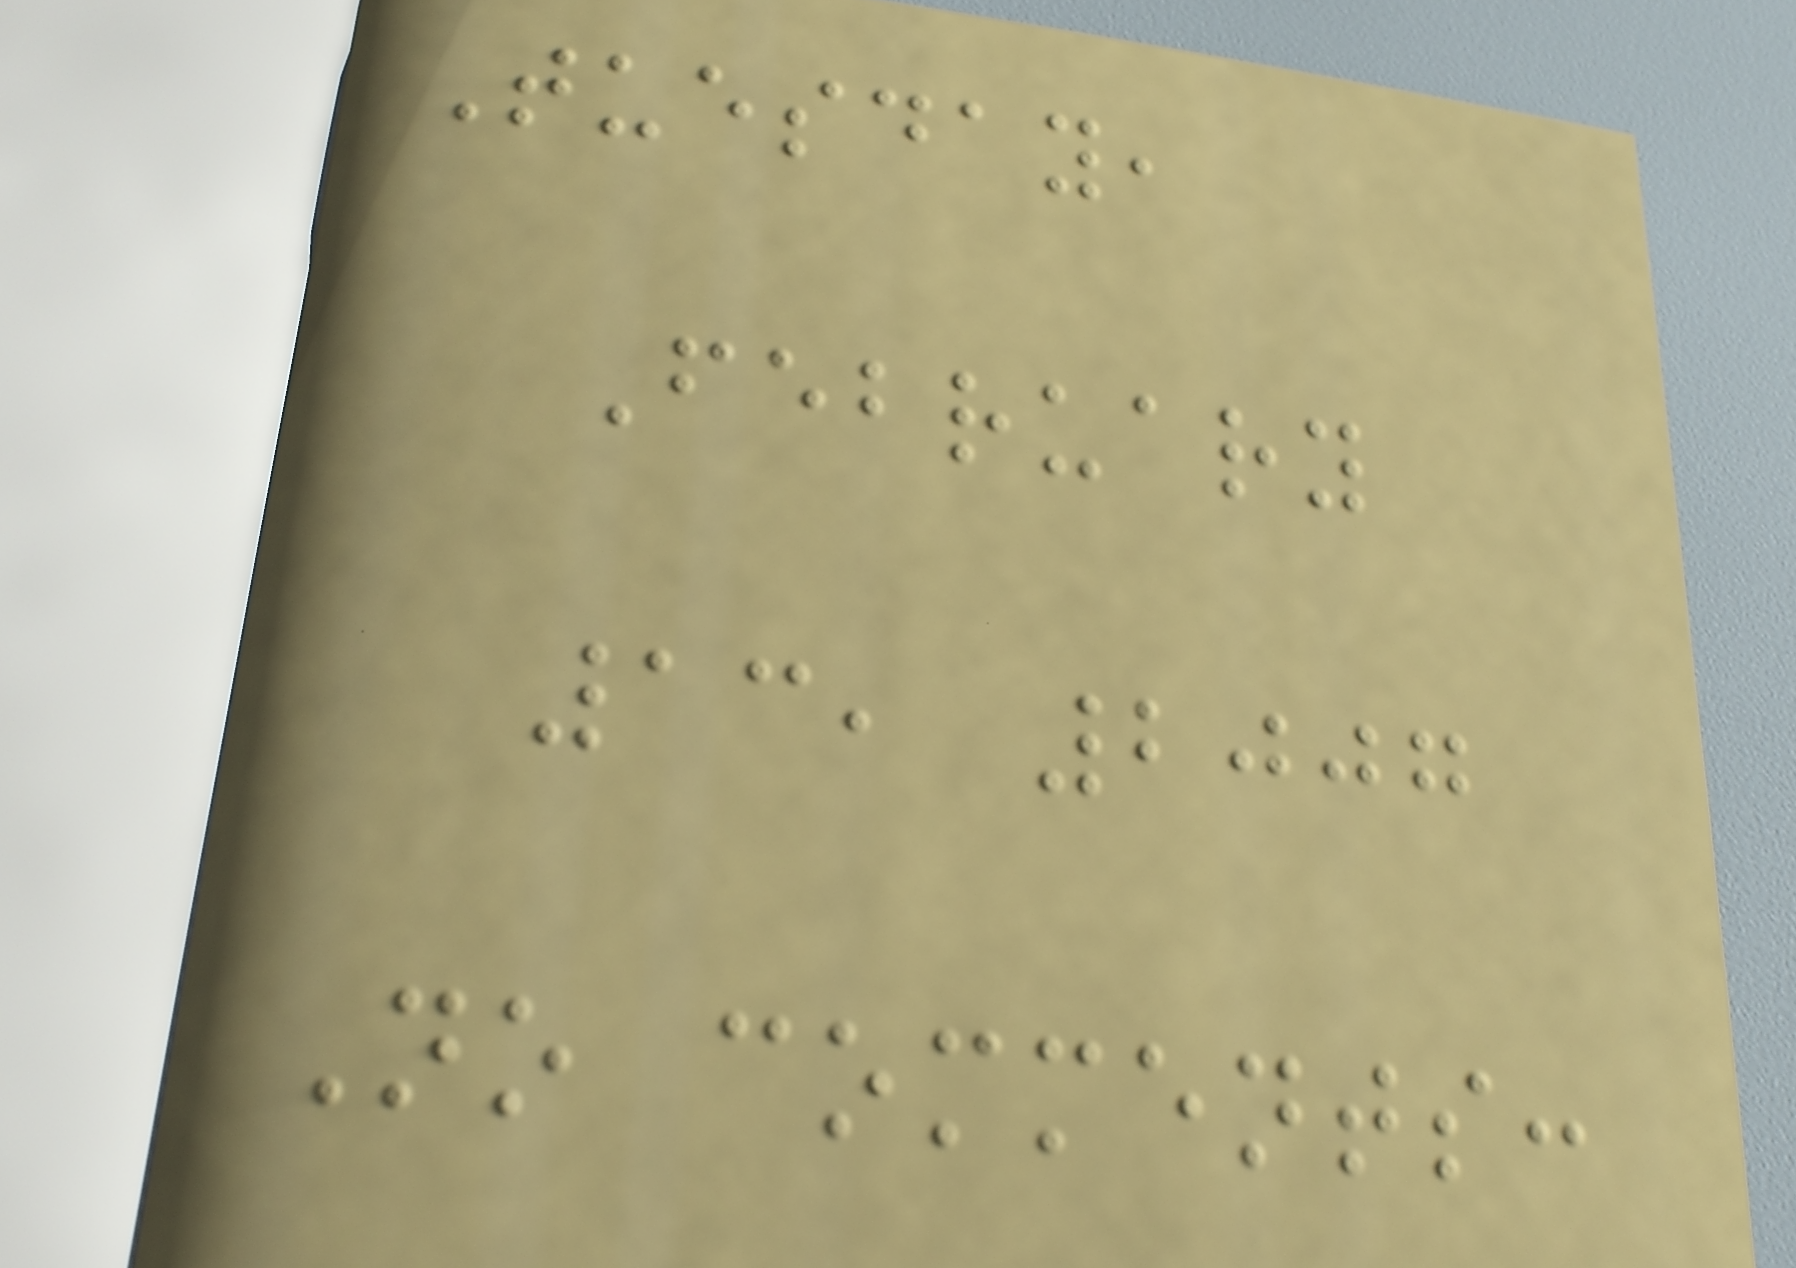Tuesday,
February
13, 2007
No comments:
